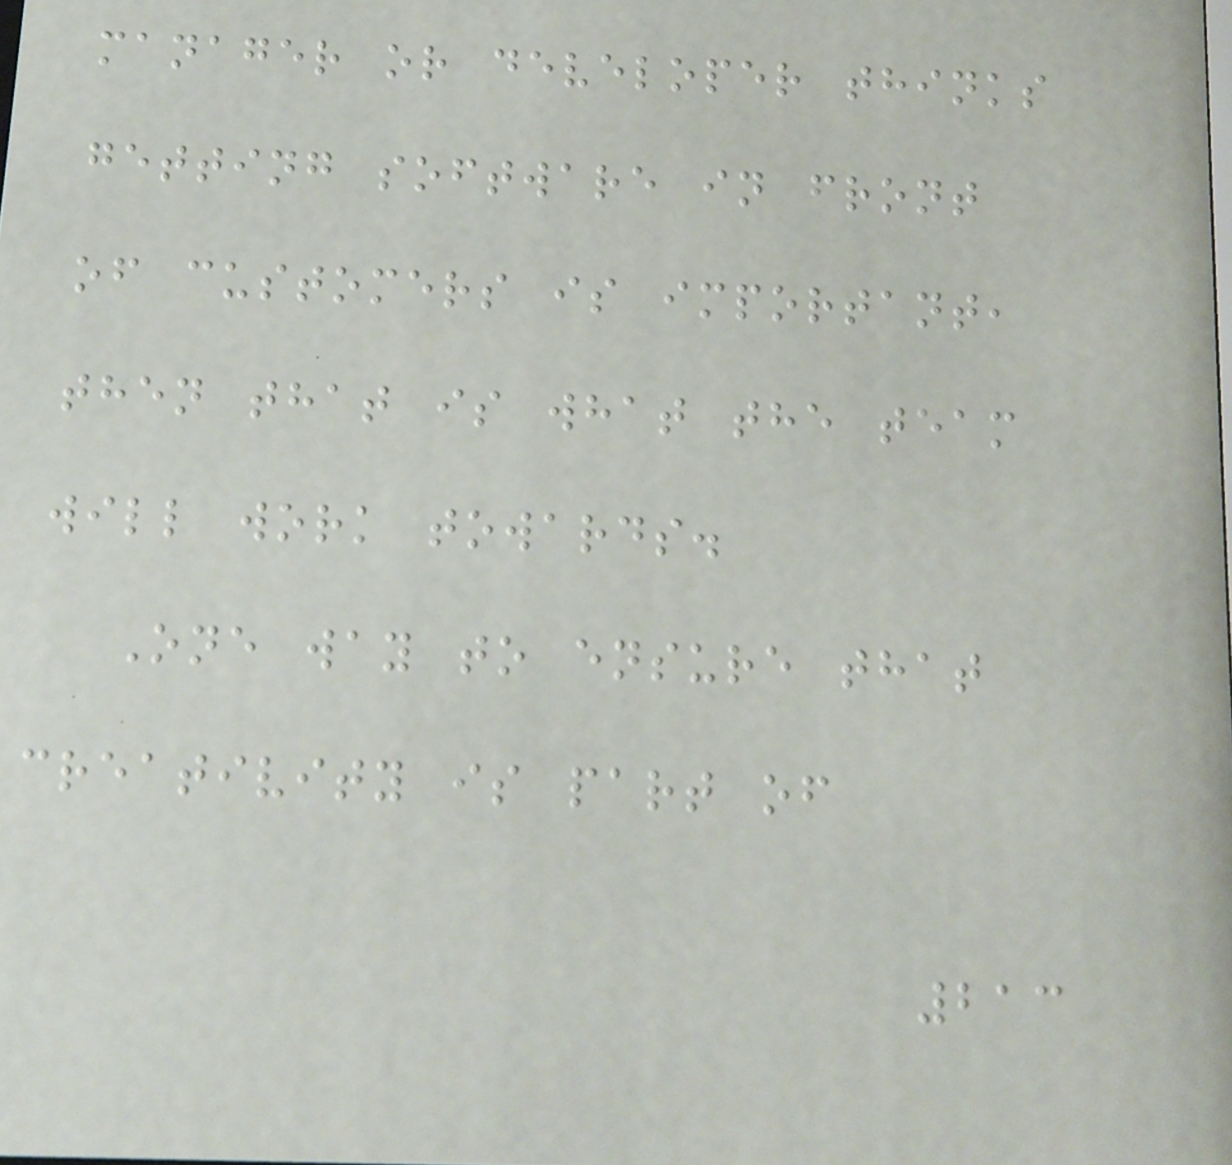manager or developer thinks
getting software in front
of customers is important,
then that is what the team
will work towards.
One way to ensure that
creativity is part of
213
